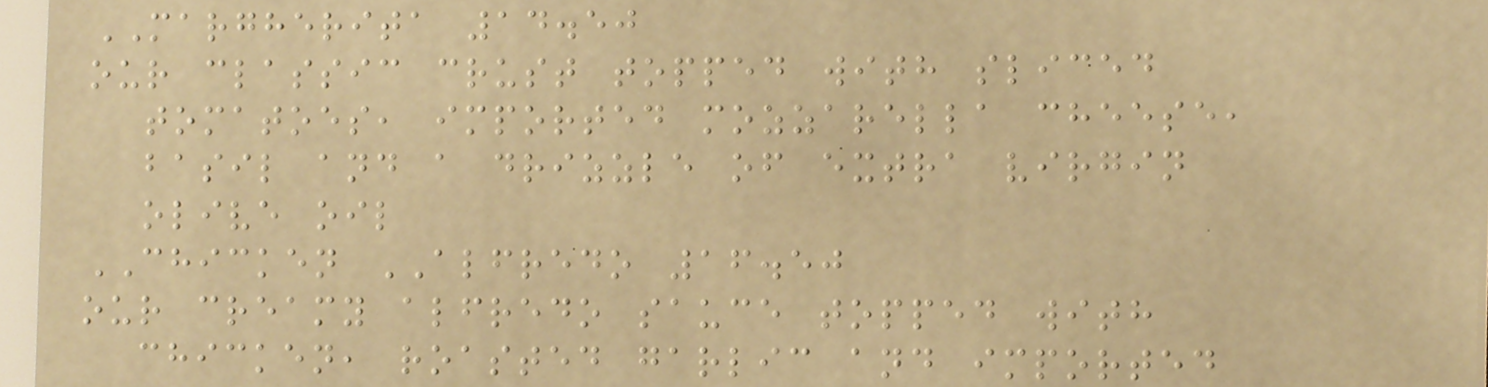MARGHERITA 14.50
our classic crust topped with sliced
tomatoes, imported mozzarella cheese,
basil and a drizzle of extra virgin
olive oil
CHICKEN ALFREDO 16.50
our creamy alfredo sauce topped with
chicken, roasted garlic and imported
